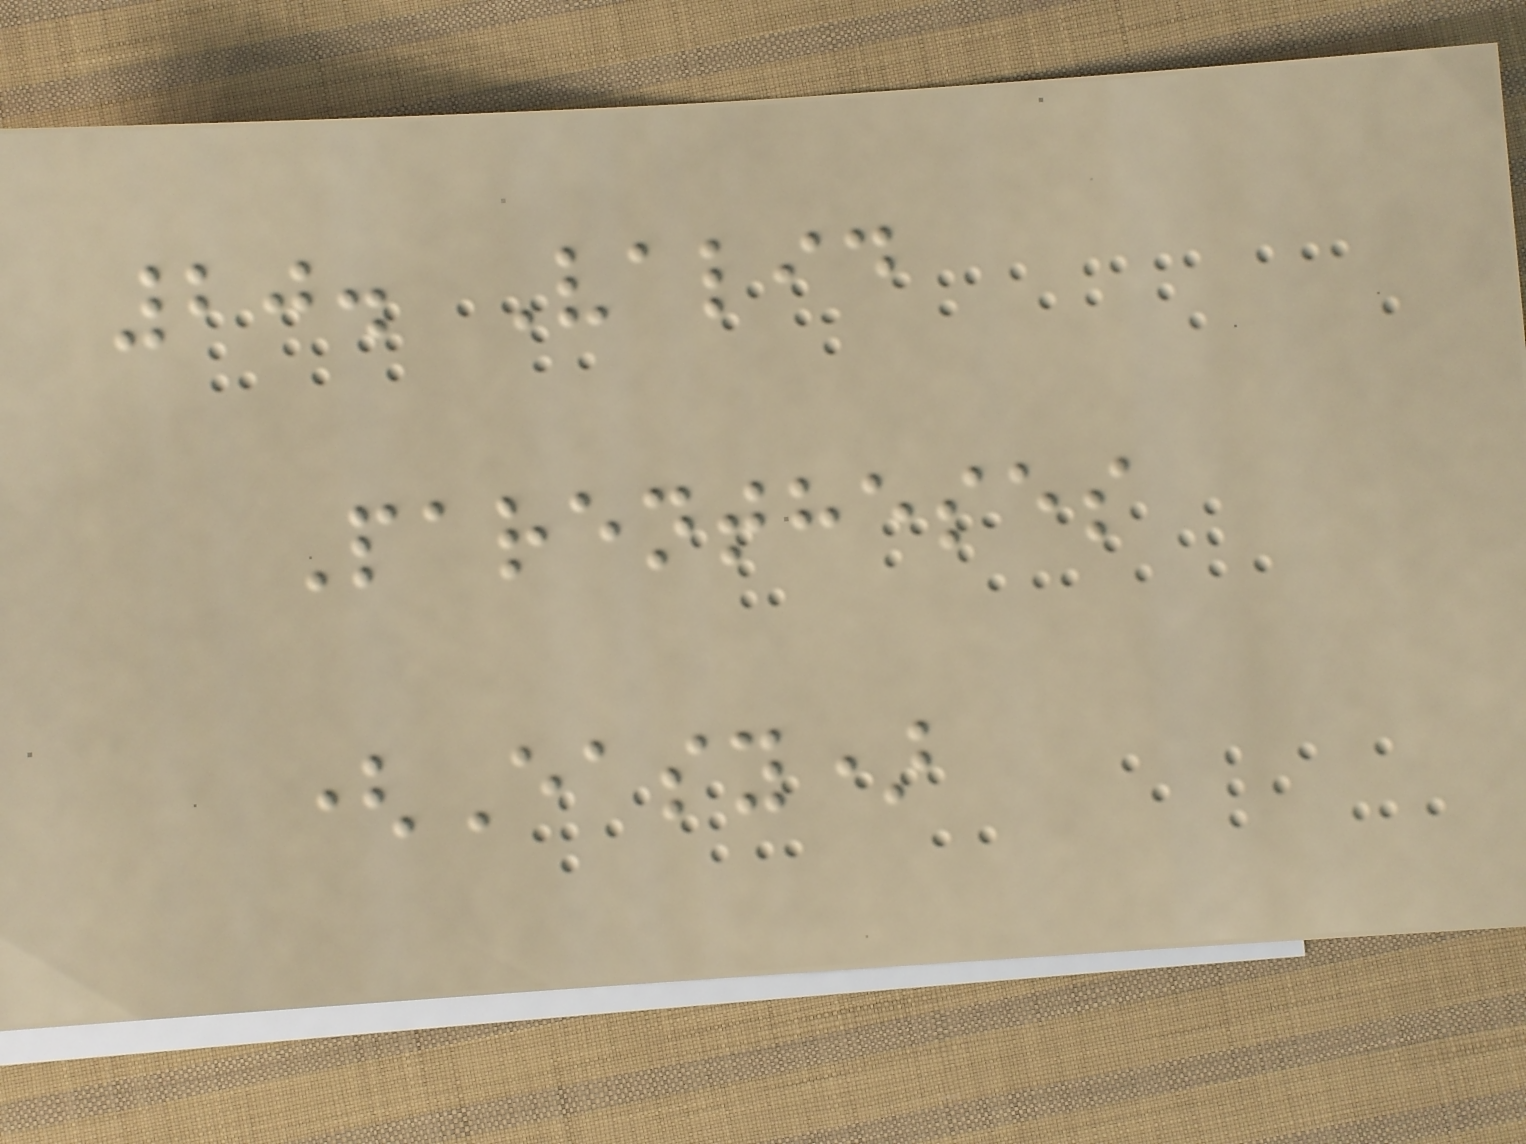20. Valid
Parentheses
(Easy)
